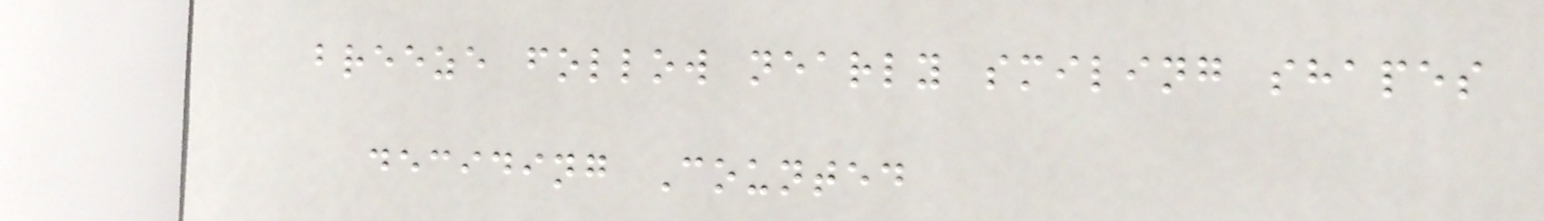breeze follow nearly smiling shapes
deciding Counted
